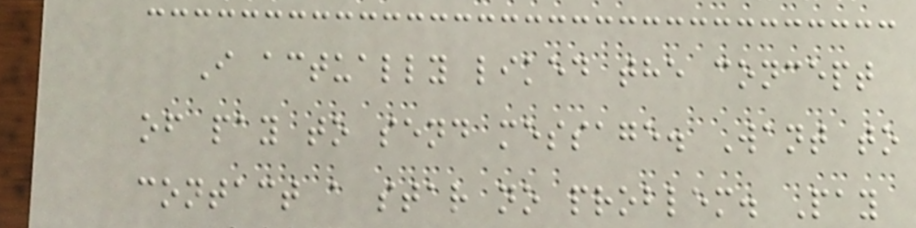I actually liked the concept
of pay to send message. Want to
contact a star no problem. Pay
